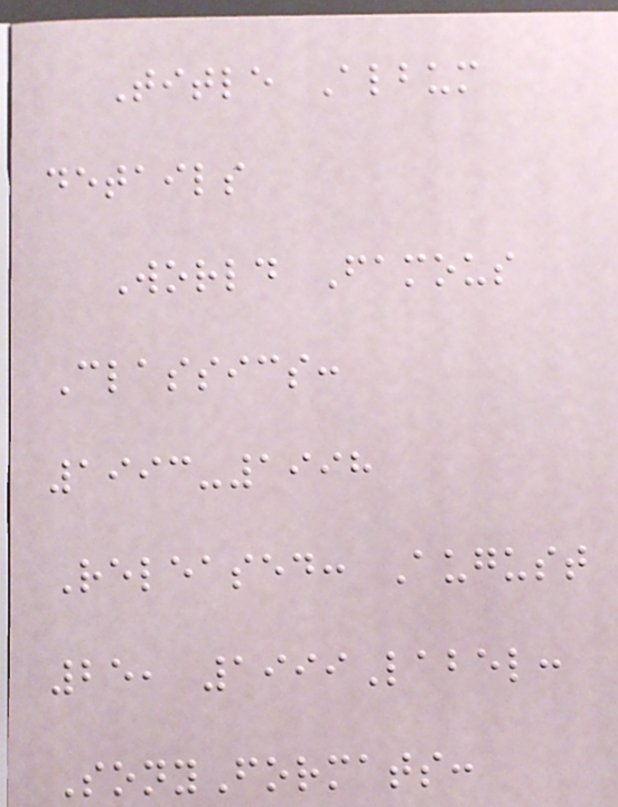Title Album
details
World Famous
Classics:
1993-1998
Released: August
25, 1999Label:
SonyFormats:
